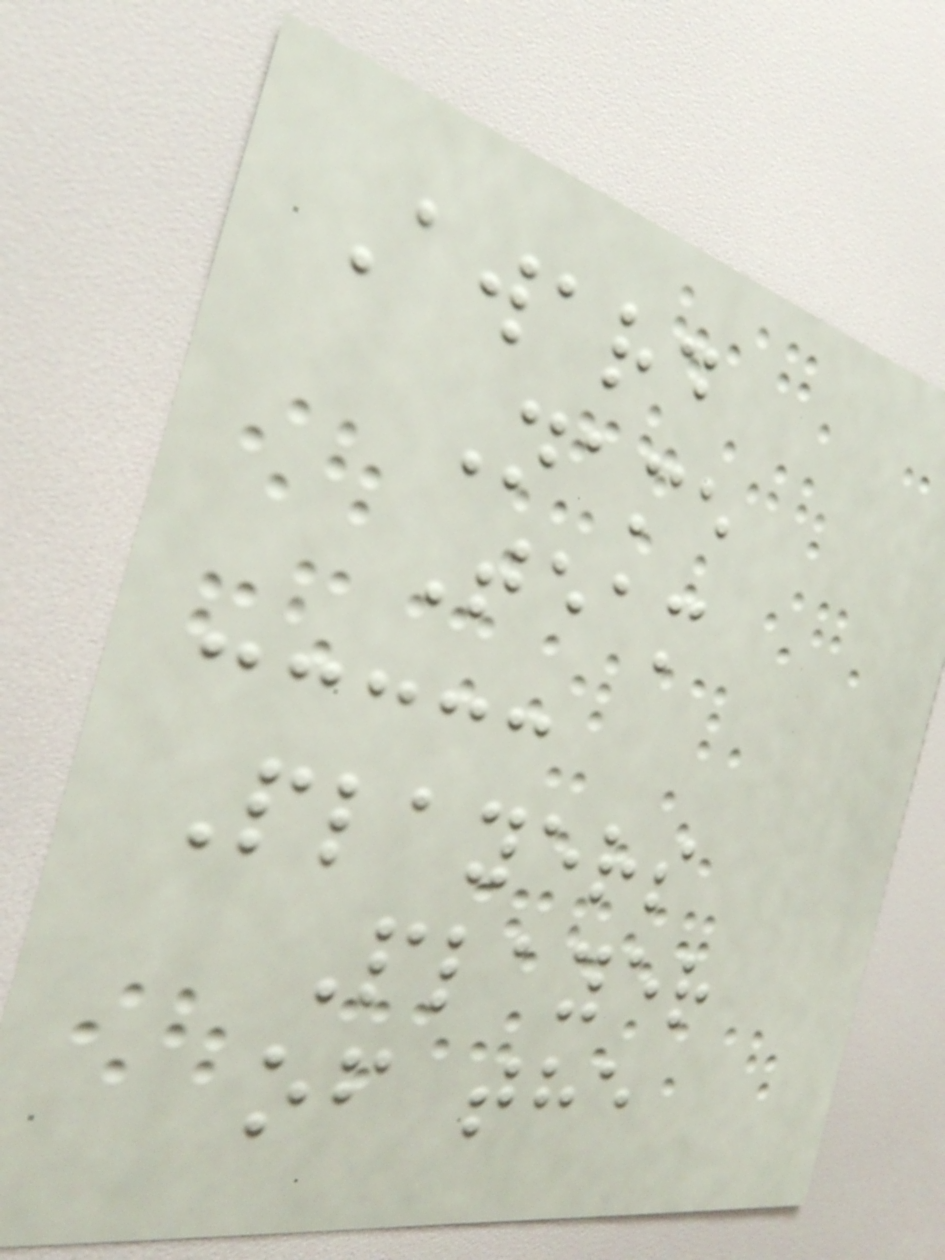Award
Name
Team
Players
Player
of the
